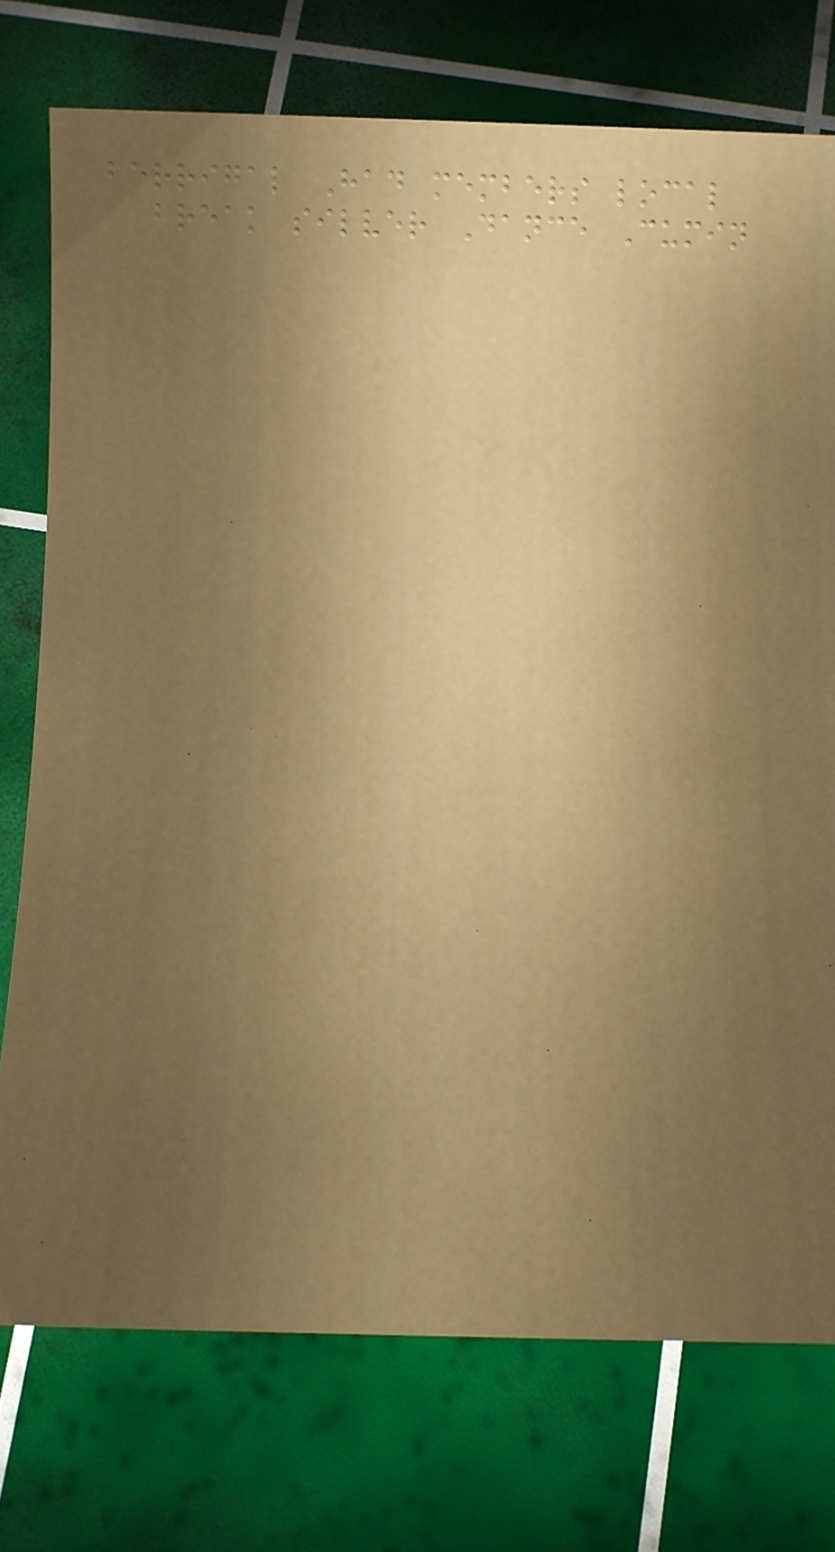berrigal Had members local
break silver Dance Cumin
